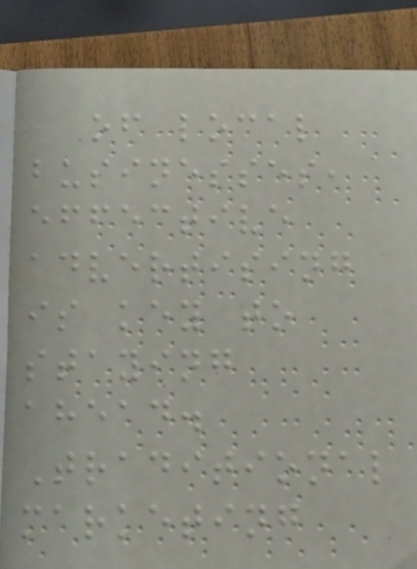of local
businesses,
effective
advertising
is key to
staying
ahead.
Traditional
marketing
